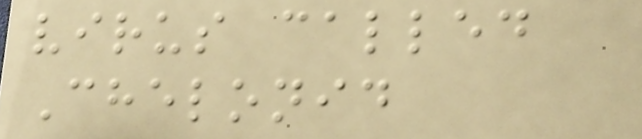virus called
Chelonid
